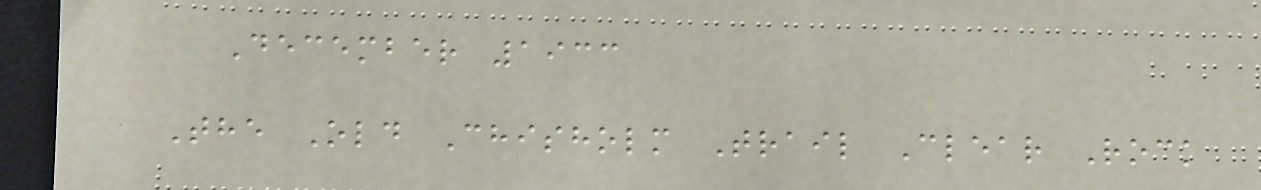December 1933
The Old Chisholm Trail Clear Rock
